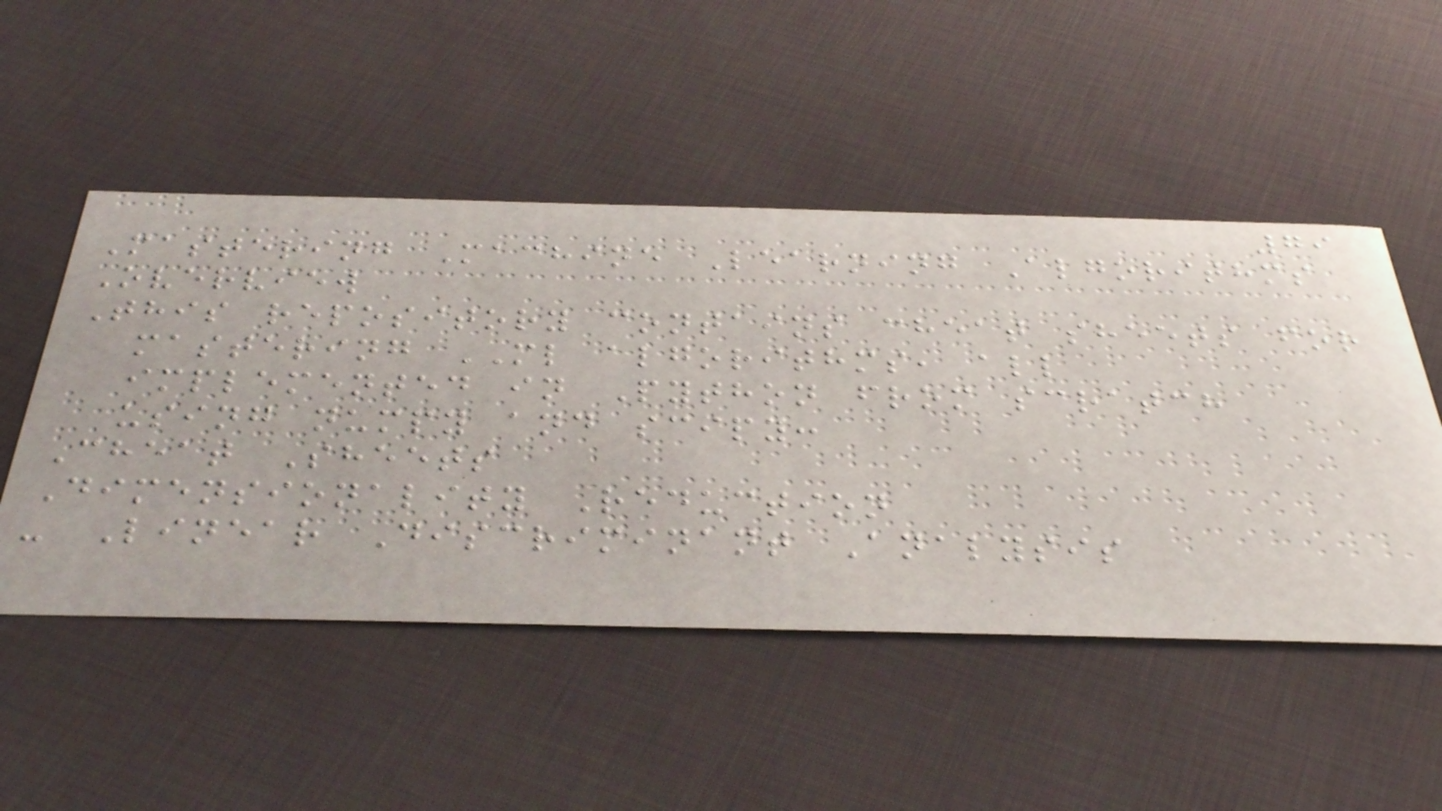79
Mastering Machine Learning Algorithms
Overview
This repository contains cheat sheets for
mastering ML algorithms, all
implemented in Python from scratch
using numpy and scipy:
Cheat Sheets
Dimensionality Reduction
- Linear Discriminant Analysis
